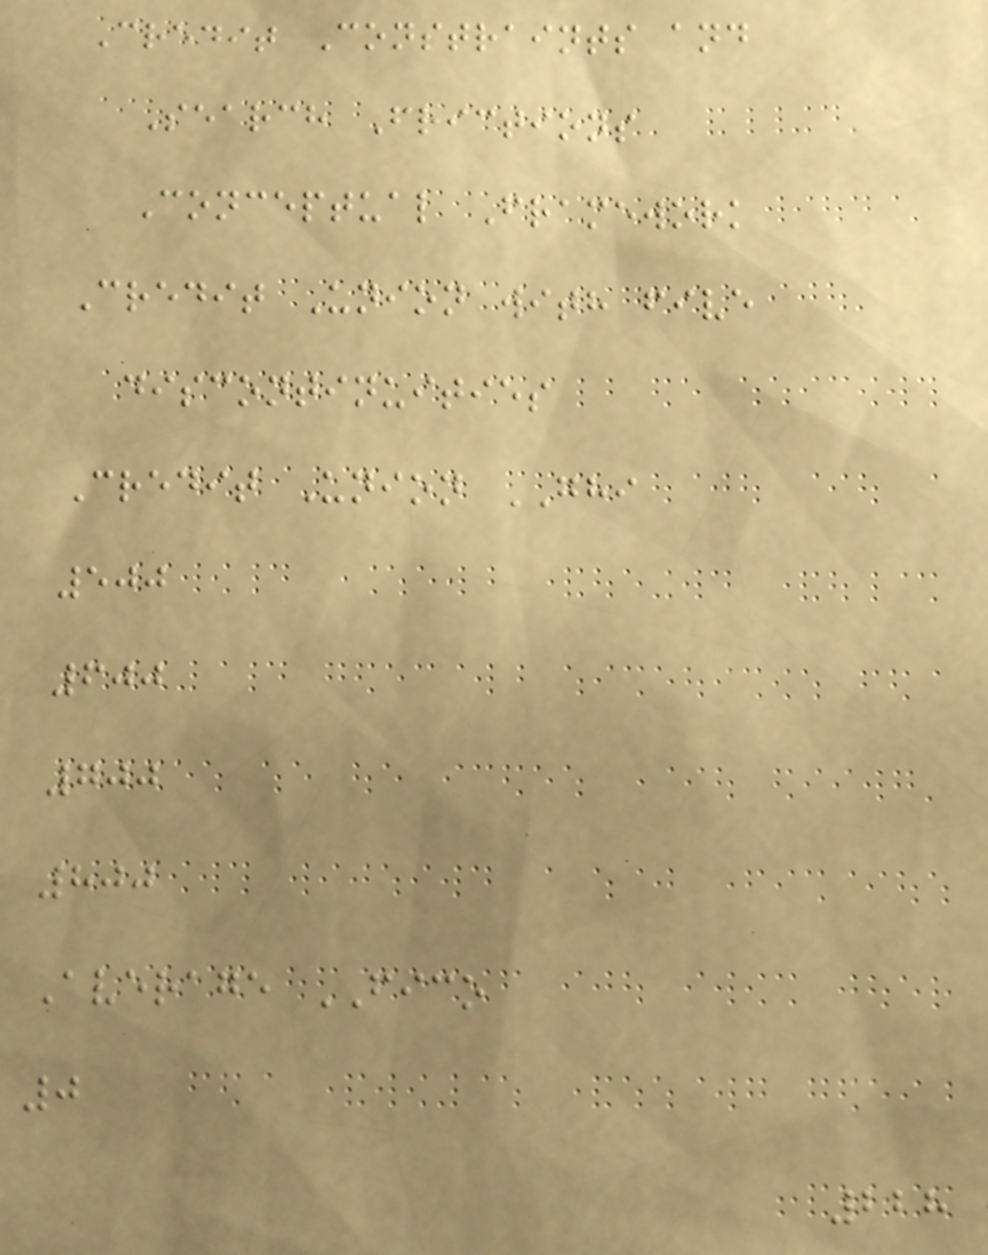Credit Constraints and
Search Frictions
Conceptual Framework
Credit Union with five
discontinuities
Credit Union GHI
500
600
700
800
Average FICO
0
228
